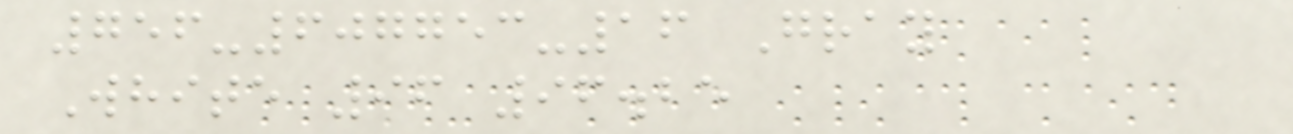756-607753-16 Gray
White 96 96.25
